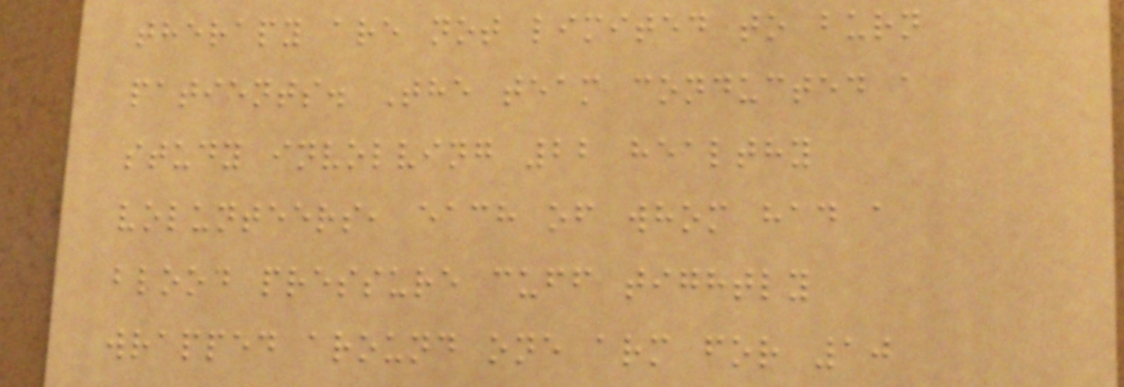therapy are not limited to burn
patients. The team conducted a
study involving 22 healthy
volunteers, each of whom had a
blood pressure cuff tightly
wrapped around one arm for 10
